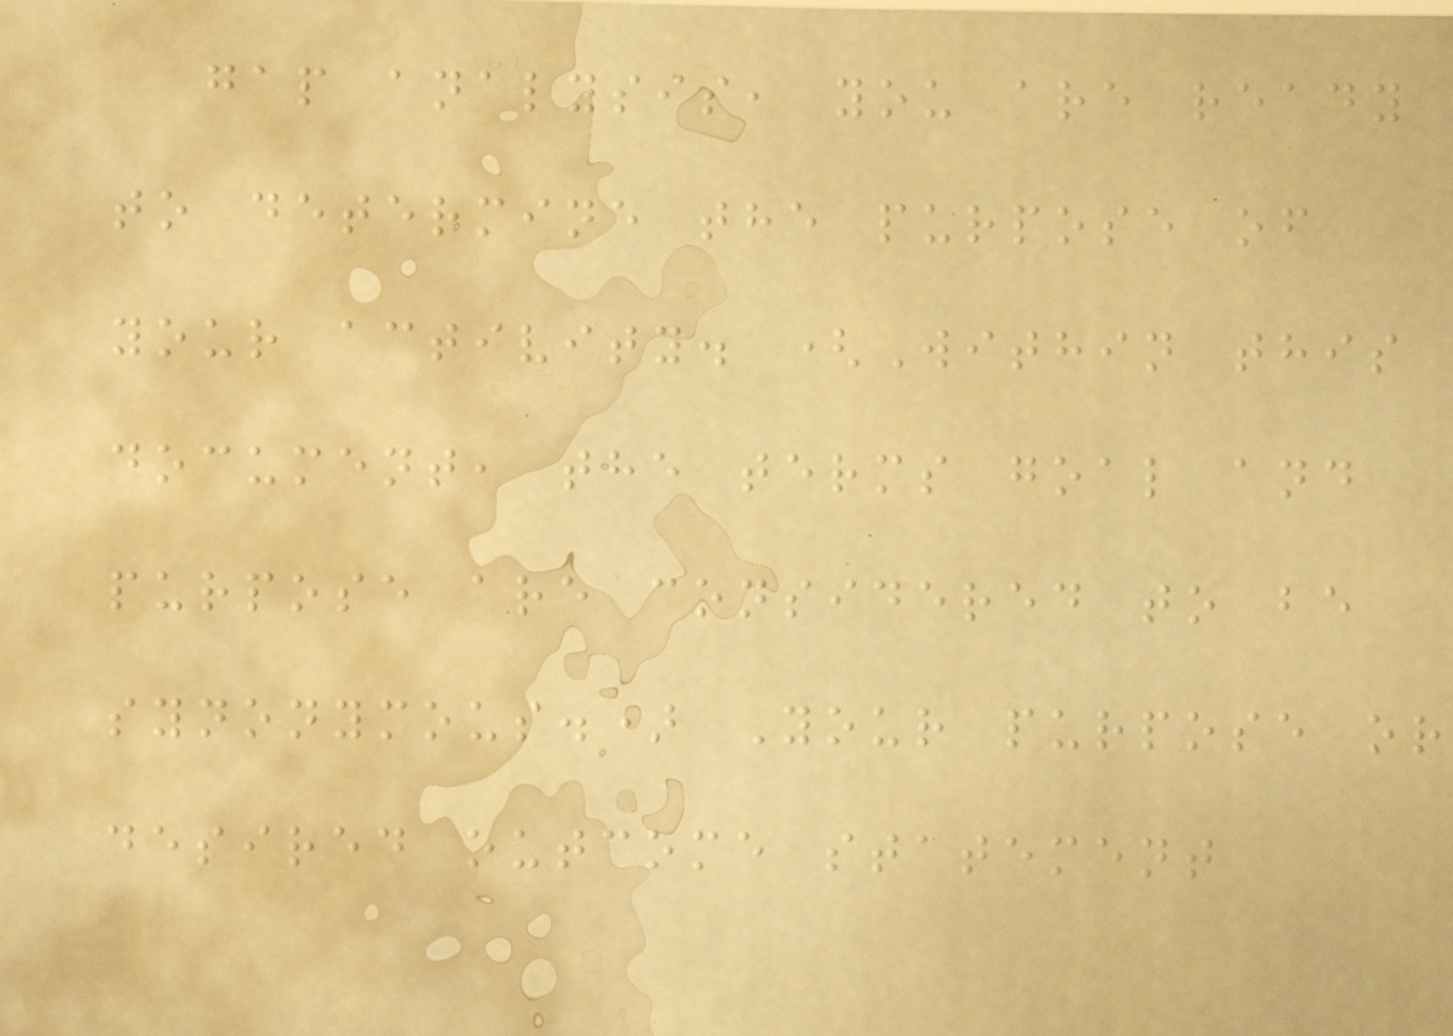gap analysis, you are ready
to determine the purpose of
your activity. (Within this
document, the terms goal and
purpose are considered to be
synonymous.) Your purpose or
desired outcome statement
